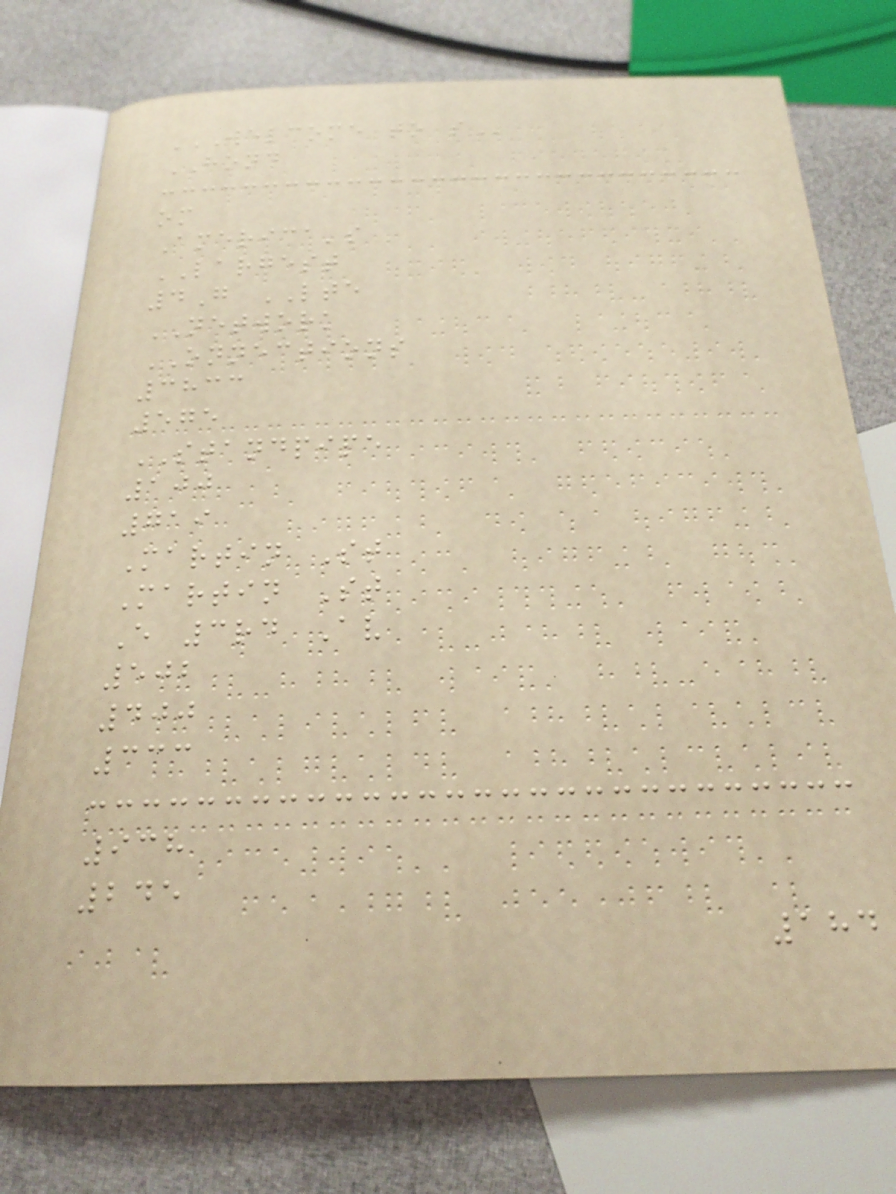WELCOME TO S
HOND
om
America's
LARGEST
4G LTE
NETWORK
ONNECTIONS
3833
575
STANDPIPE
100
719
Martin St
Martin St
E 3rd Av
502
400
333
938
245
184
